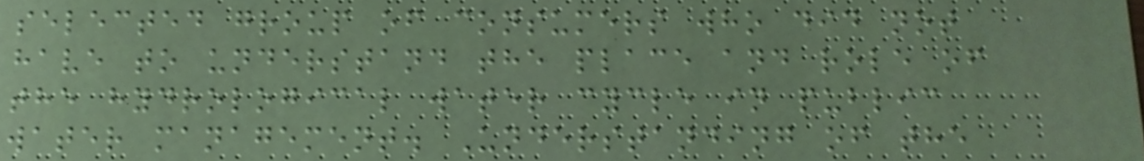selected group of consumers who did not
have to understand the place and role of
the hydrological water cycle in public
water management. Understanding of the
